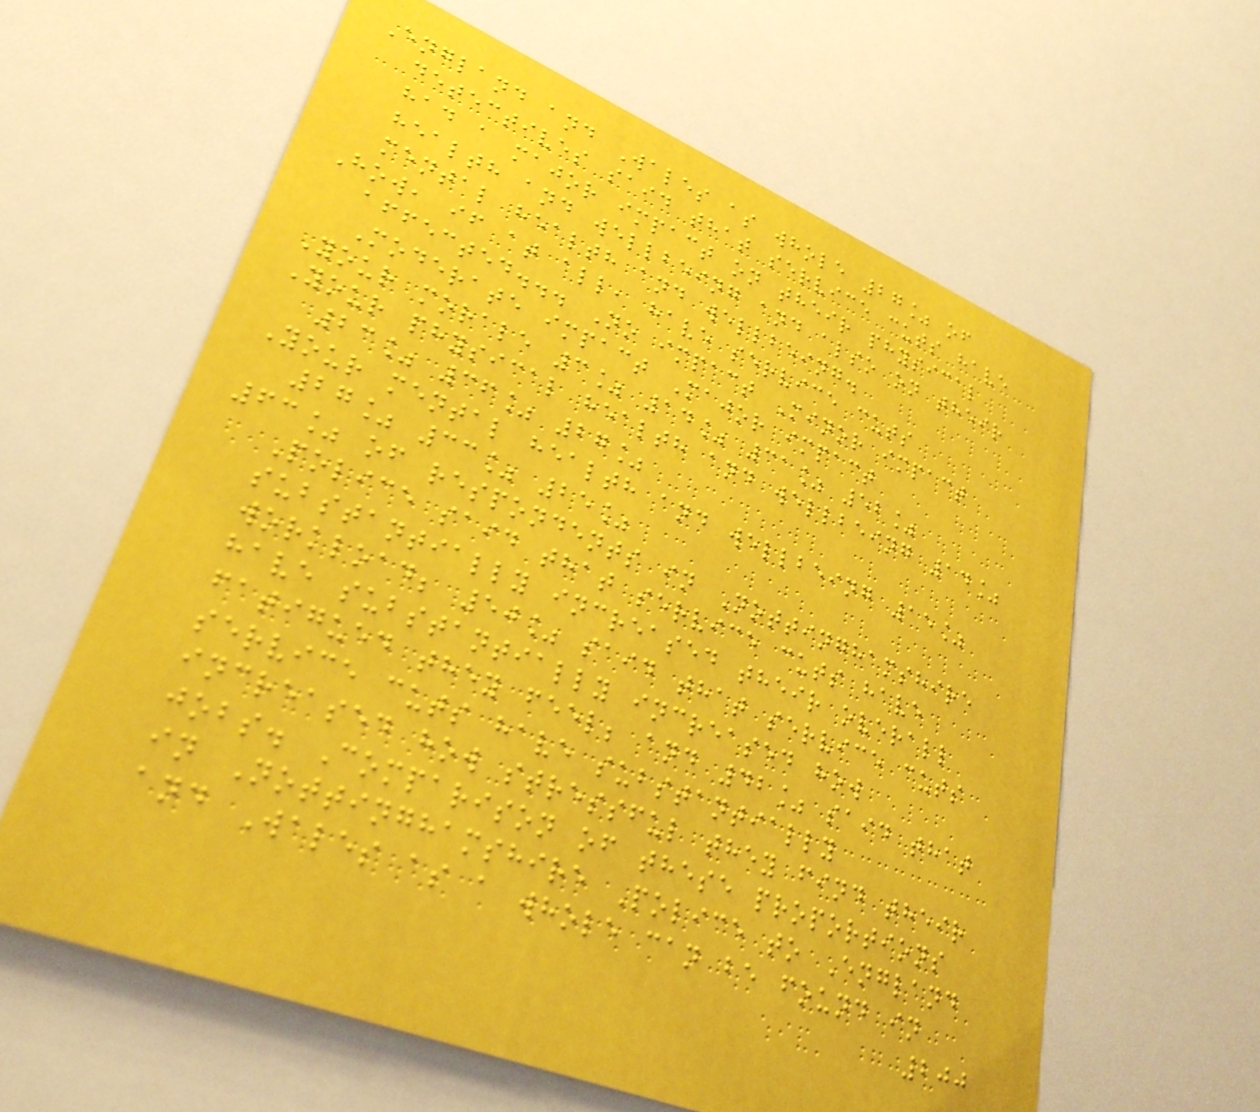England and Wales as whole 27% of
detectives said that service cuts have
had a major impact on their physical
health and wellbeing and also on their
mental health and wellbeing.
How, if at all, have service cuts
affected... No impact Minor impact
Moderate impact Major impact
Your morale 3% 14% 31% 52%
Your physical health and wellbeing 14%
23% 36% 27%
Your mental health and wellbeing 15%
27% 33% 25%
63% of respondents in Nottinghamshire
Police said that service cuts have
substantially increased their overall
workload; 50% said that service cuts
have substantially increased how
fatigued they feel; and 42% said that
service cuts have substantially
increased how stressful they find their
jobs. Comparison of these proportions
in Nottinghamshire Police to England
and Wales as a whole can be found in
200
